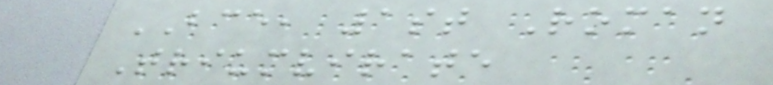BCE, 1st Roman
Triumvirate
